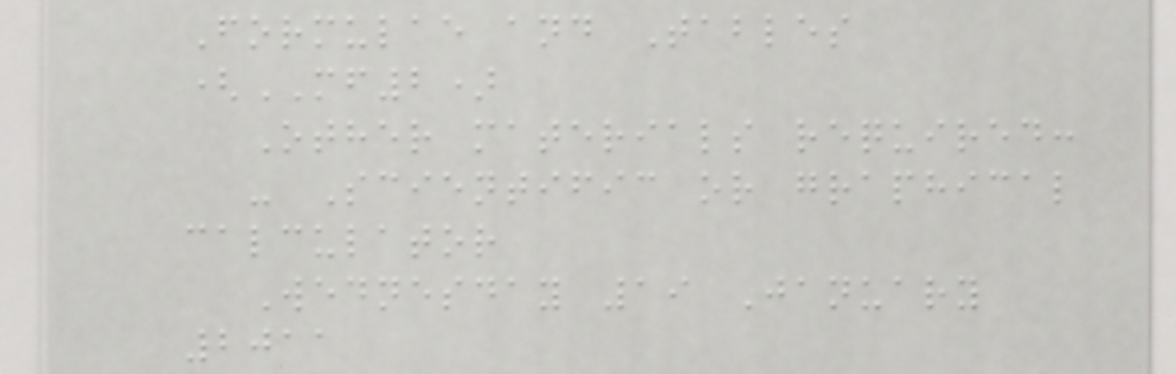Formulae and Tables
(MF2)
Other materials required:
- Scientific or graphical
calculator
Wednesday 19 January
2011
